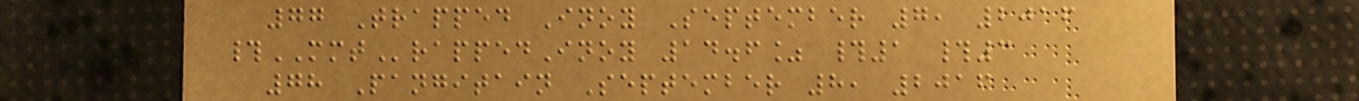77 Trapped Inoy September 7, 2016
#MMTrappedInoy 14.6% #1 #3
78 Pangitain September 8, 2016
